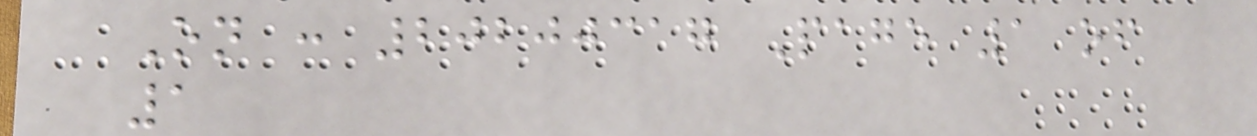On : 20200317 Page 1 of
1
